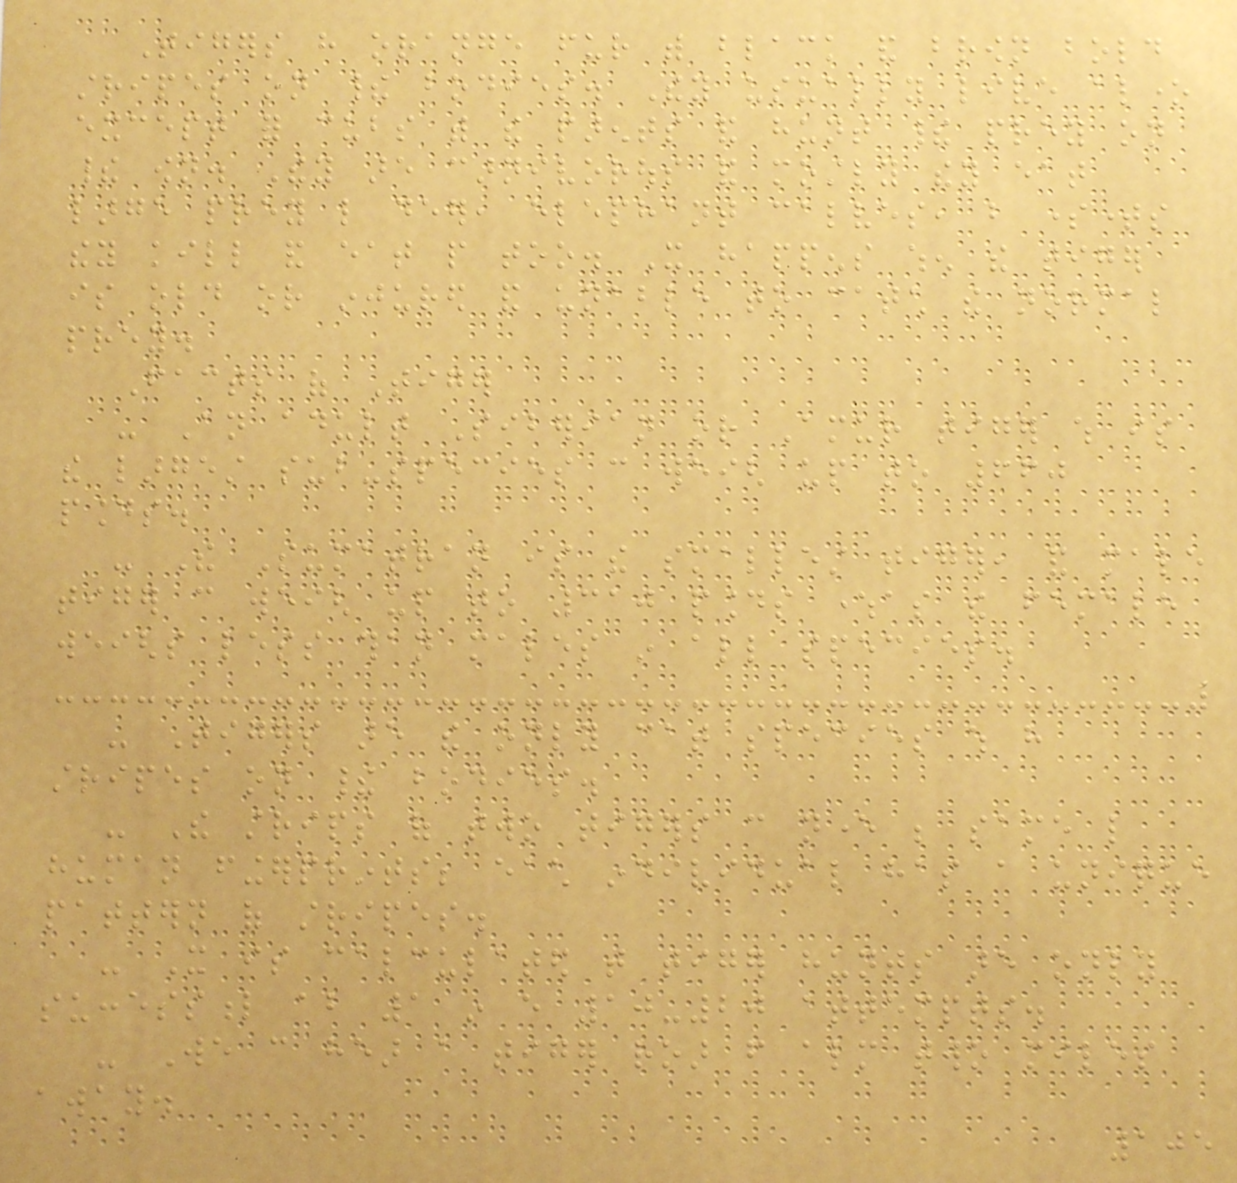Tigers have orange fur with black and brown bold
stripes on their bodies. They usually live alone
except for cubs with the parents and hunt their prey on
their own. They are carnivorous and mostly they eat
large prey like deer, elephant calves, but sometimes
they kill and eat people too. It happens when the tiger
is old or injured and unable to catch the normal
prey.
Facts of Tiger
- An adult Siberian or Amur tiger which is
the largest sub-species can weigh up to 660
pounds.
- The Sumatran is the smallest tiger, and male
tiger can weigh up to 310 pounds whereas the female
weighs less than males in all species.
- Tigers are the only cat species which have
stripes on their bodies.
- The strips of two tigers can never be same like
human fingerprints; each individual has a unique
pattern of stripes.
- It is calculated that tiger hunts are only
successful about 1 in every 10-20 attempts.
- We can hear a tiger roar from almost two miles
away.
105
